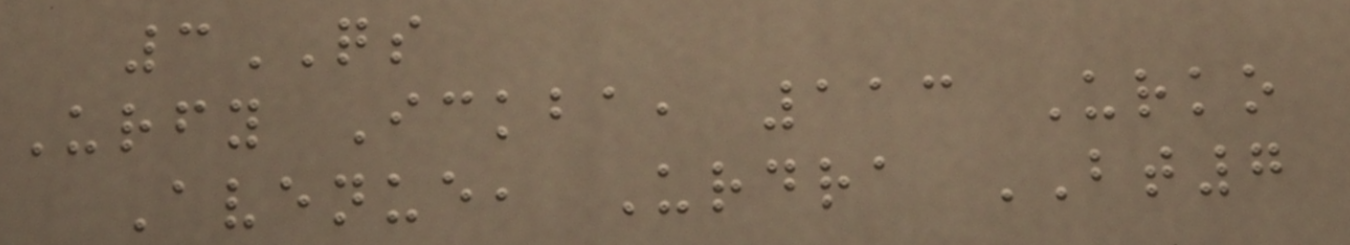3QS
Urfy Ickba, 113 Urko
Avenue, Urdra BT7
